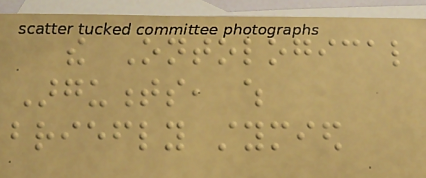the Ontological
Arguments, which
briefly stymied
